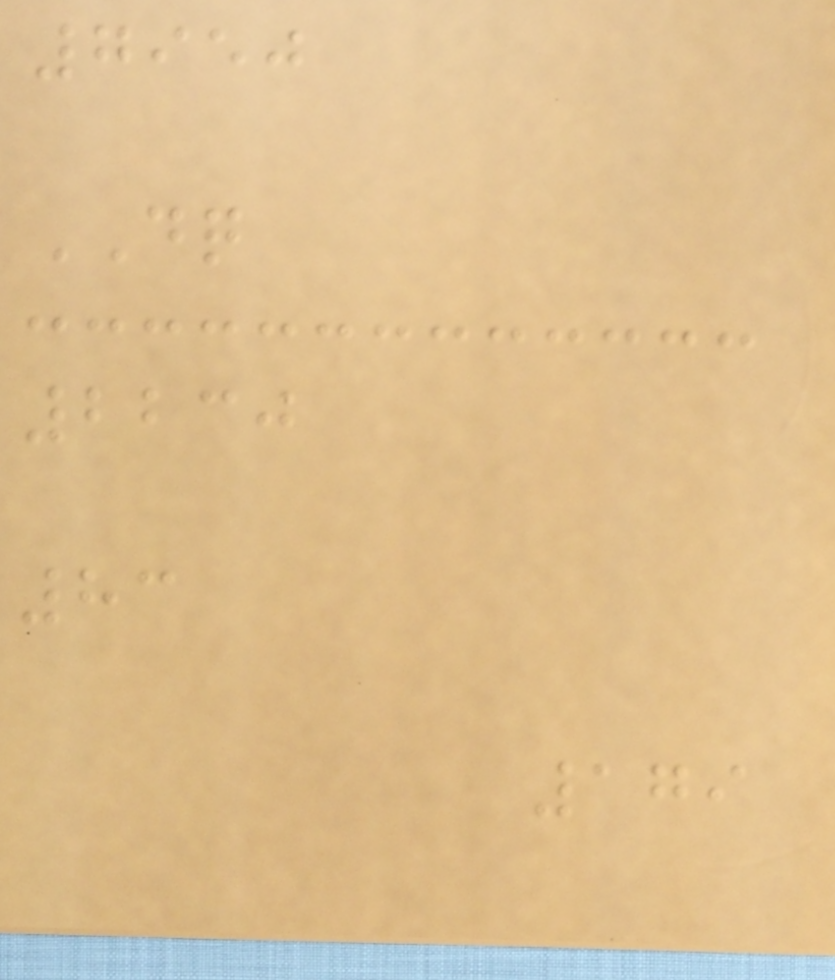7950
DQ
2230
83
179
